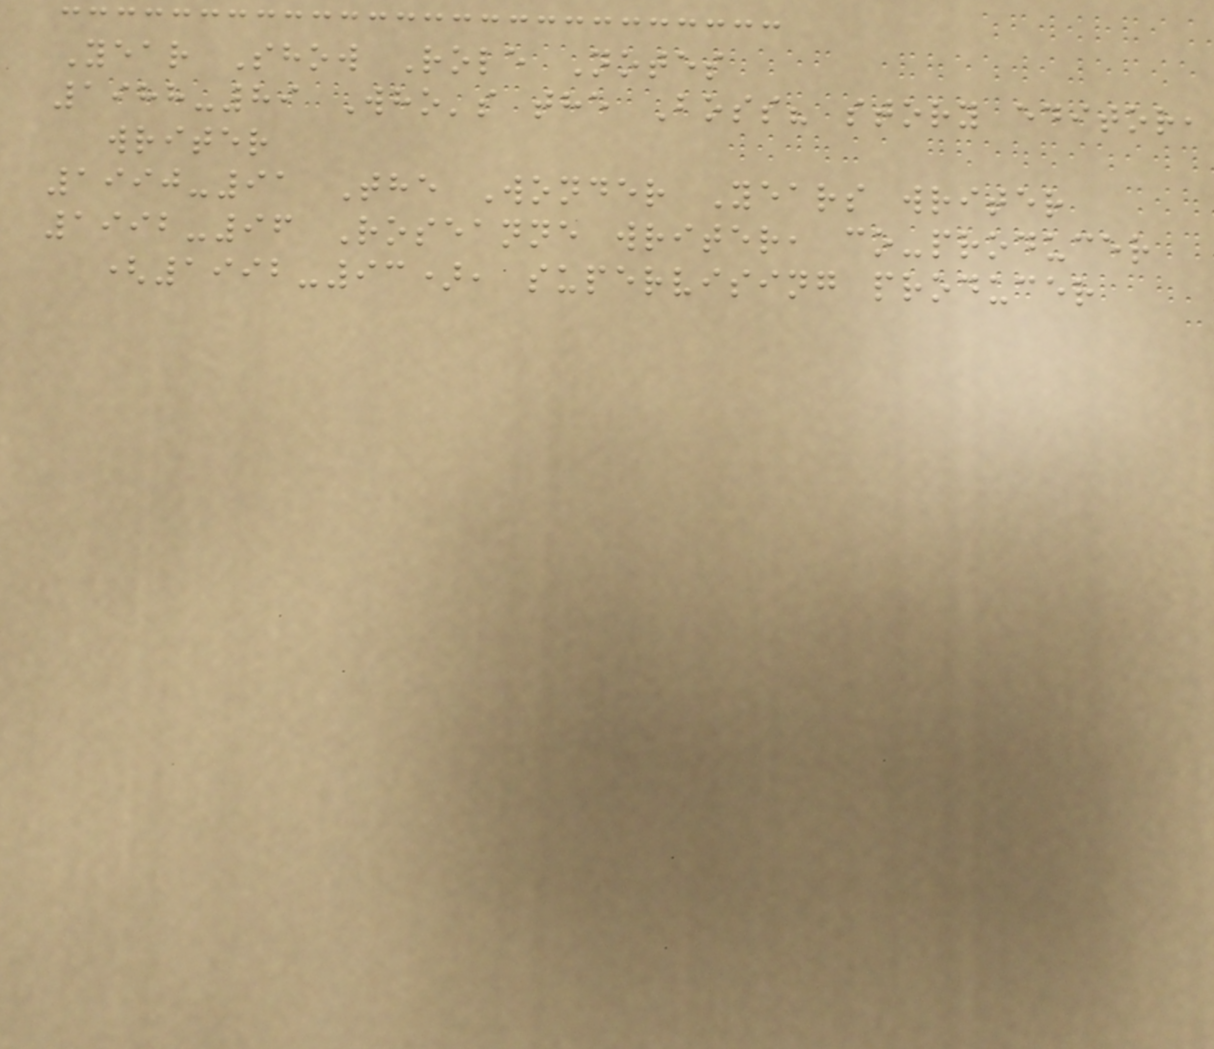Year Show Role Notes
1988-89 Who's the Boss? story editor,
writer
1990-91 The Wonder Years writer
1992-96 Roseanne writer, co-producer
(1992-93), supervising producer
